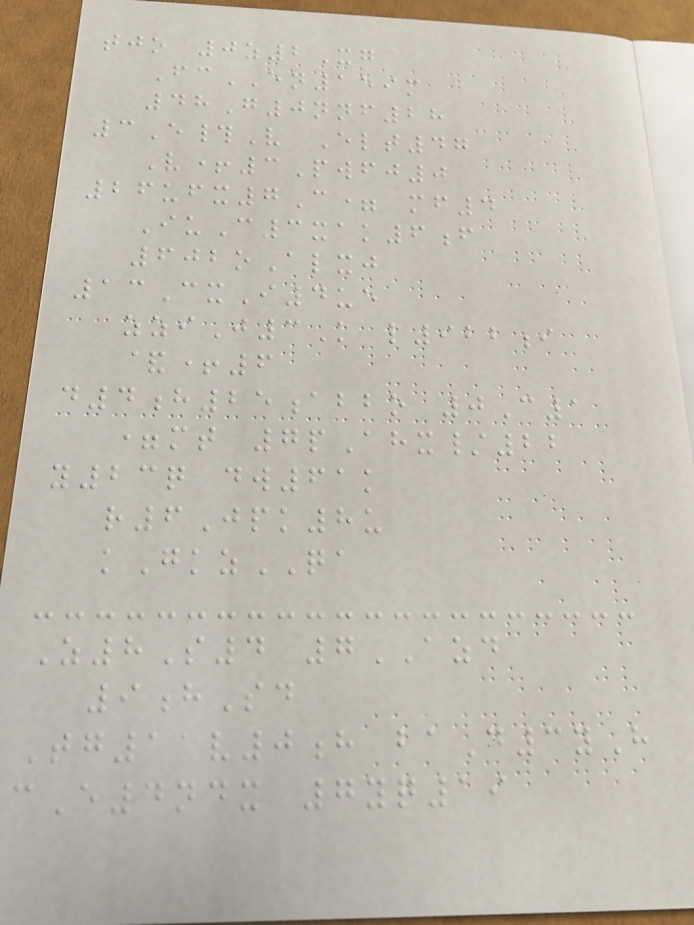tjo 0z2Xg
FcEN159m
48G0nnf28
3E#V Elt47
V+3Pwfj0
26ufx7C= mf4
IuC3xak6f
602oAlxj
13CxI4ue
zziJ3K l922i
&+6
d4h25abbo 0C1
=mt 7pAhx/22
y23q dw61k
r6Jpk8u
kGkzQA
Z8S4 7AZD
9hSd
Tg11v0h baD3yH
cE4ndx 7yq19
